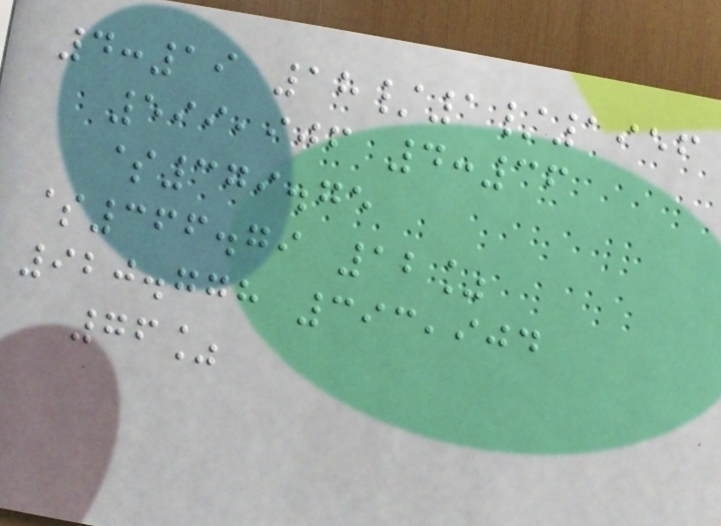4:19 18/1/1956
599,906 4:36
$379.75
$366.79 12%
920.778 393,904
76%
